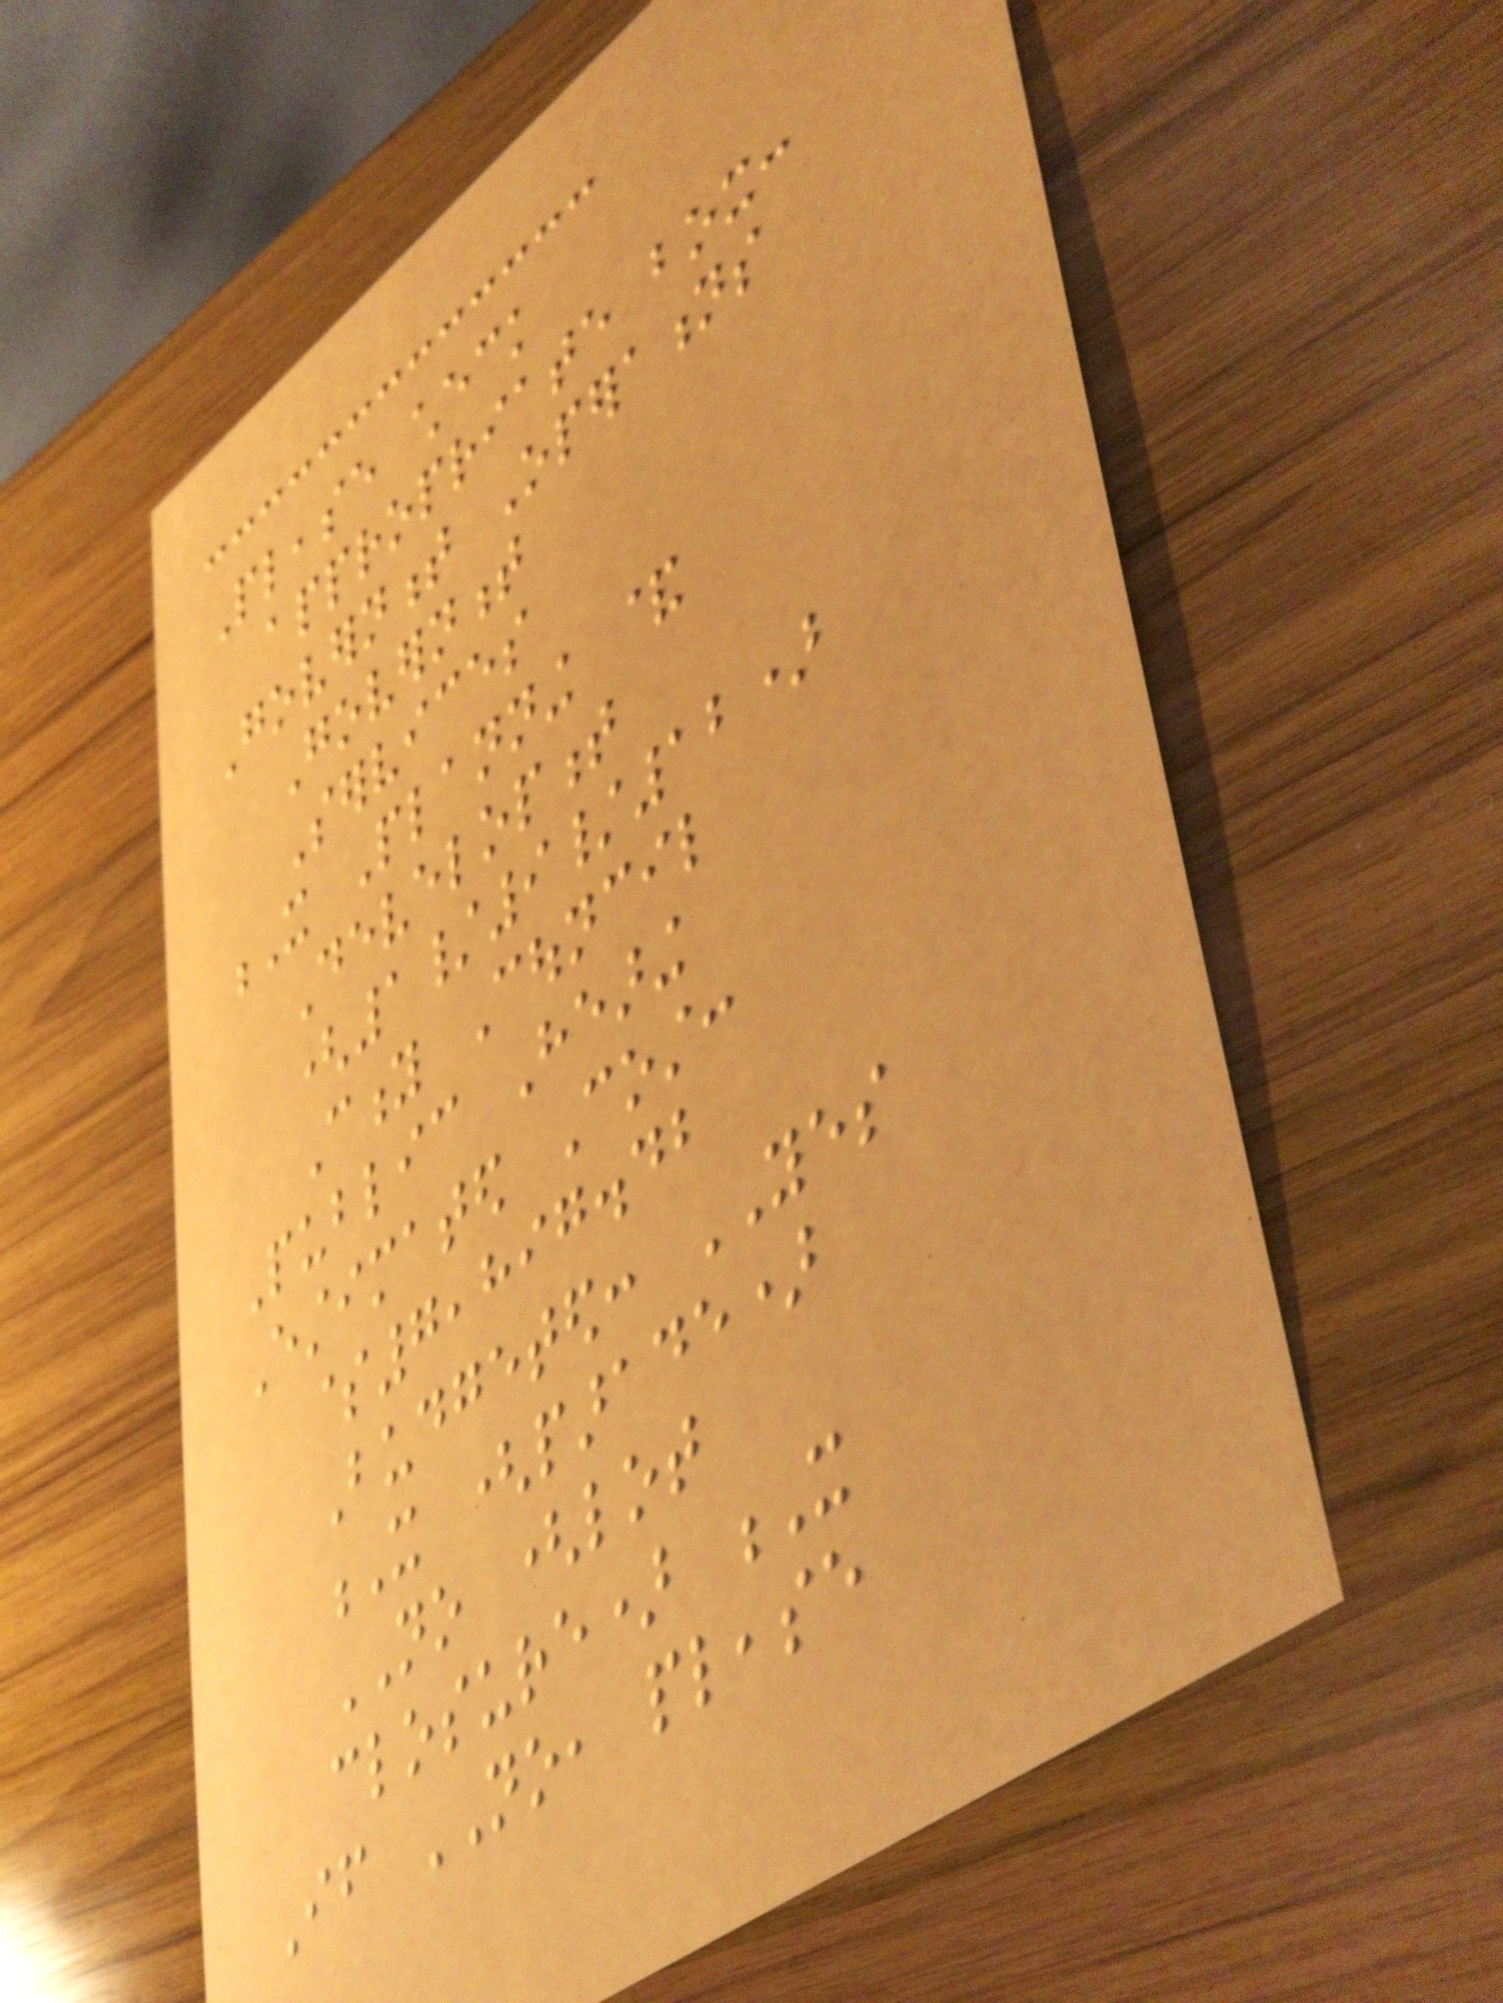Please check
appropriate box:
Government Operations
Government
Services
X Planning &
Development
(1/9/12)
City Council
Public Hearing
Estimated Cost:
$7,897.42
Budgeted: YES
X (parade)
NO (lot
closure) X
If NO, please
